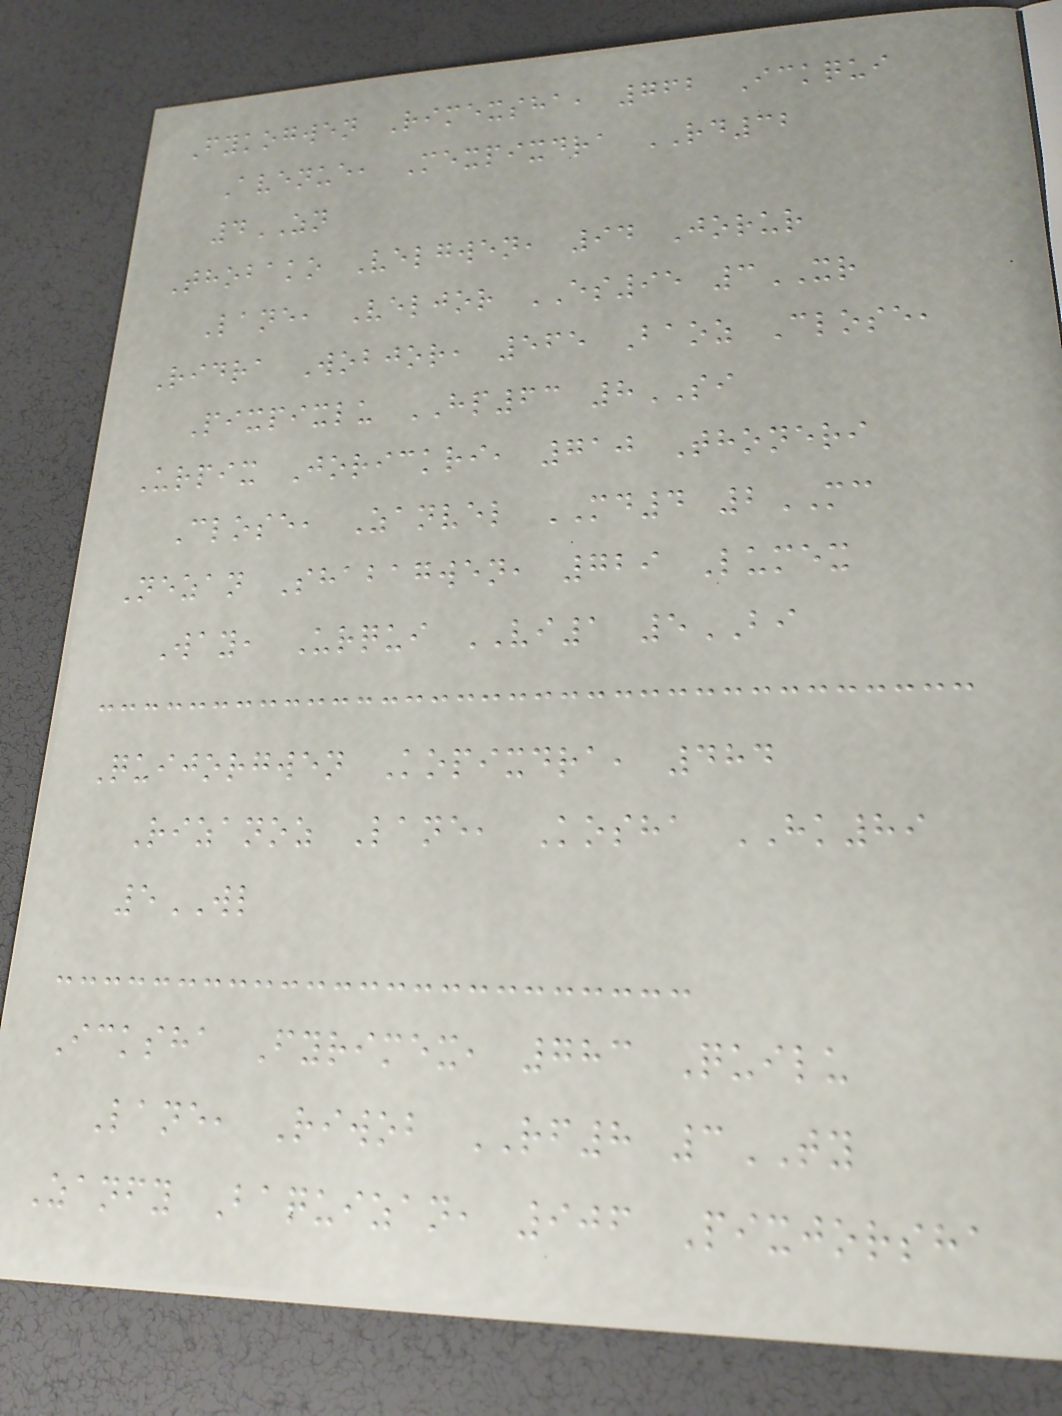Fykogwen Rimexsha, 762 Ickqui
Avenue, Mexpixdra RD32
4ZN
Thobako Velgwen, 94 Jorur
Lane, Veljor ES95 3XR
Ridra Wobjor, 565 Baoz Close,
Pixpixlu HP63 8SI
Urpix Jorickri, 710 Thoneri
Close, Zanvel MD4 2MC
Nezan Shabagwen, 729 Lumex
Way, Urqui VI1 5BI
Quijorgwen Kopixdra, 484
Rizanoz Lane, Kosha HK89
5WL
Icksha Fyrimex, 783 Quilu
Lane, Riwob RF8 3TY
Zanfy Baquizan, 906 Pixjorsha
